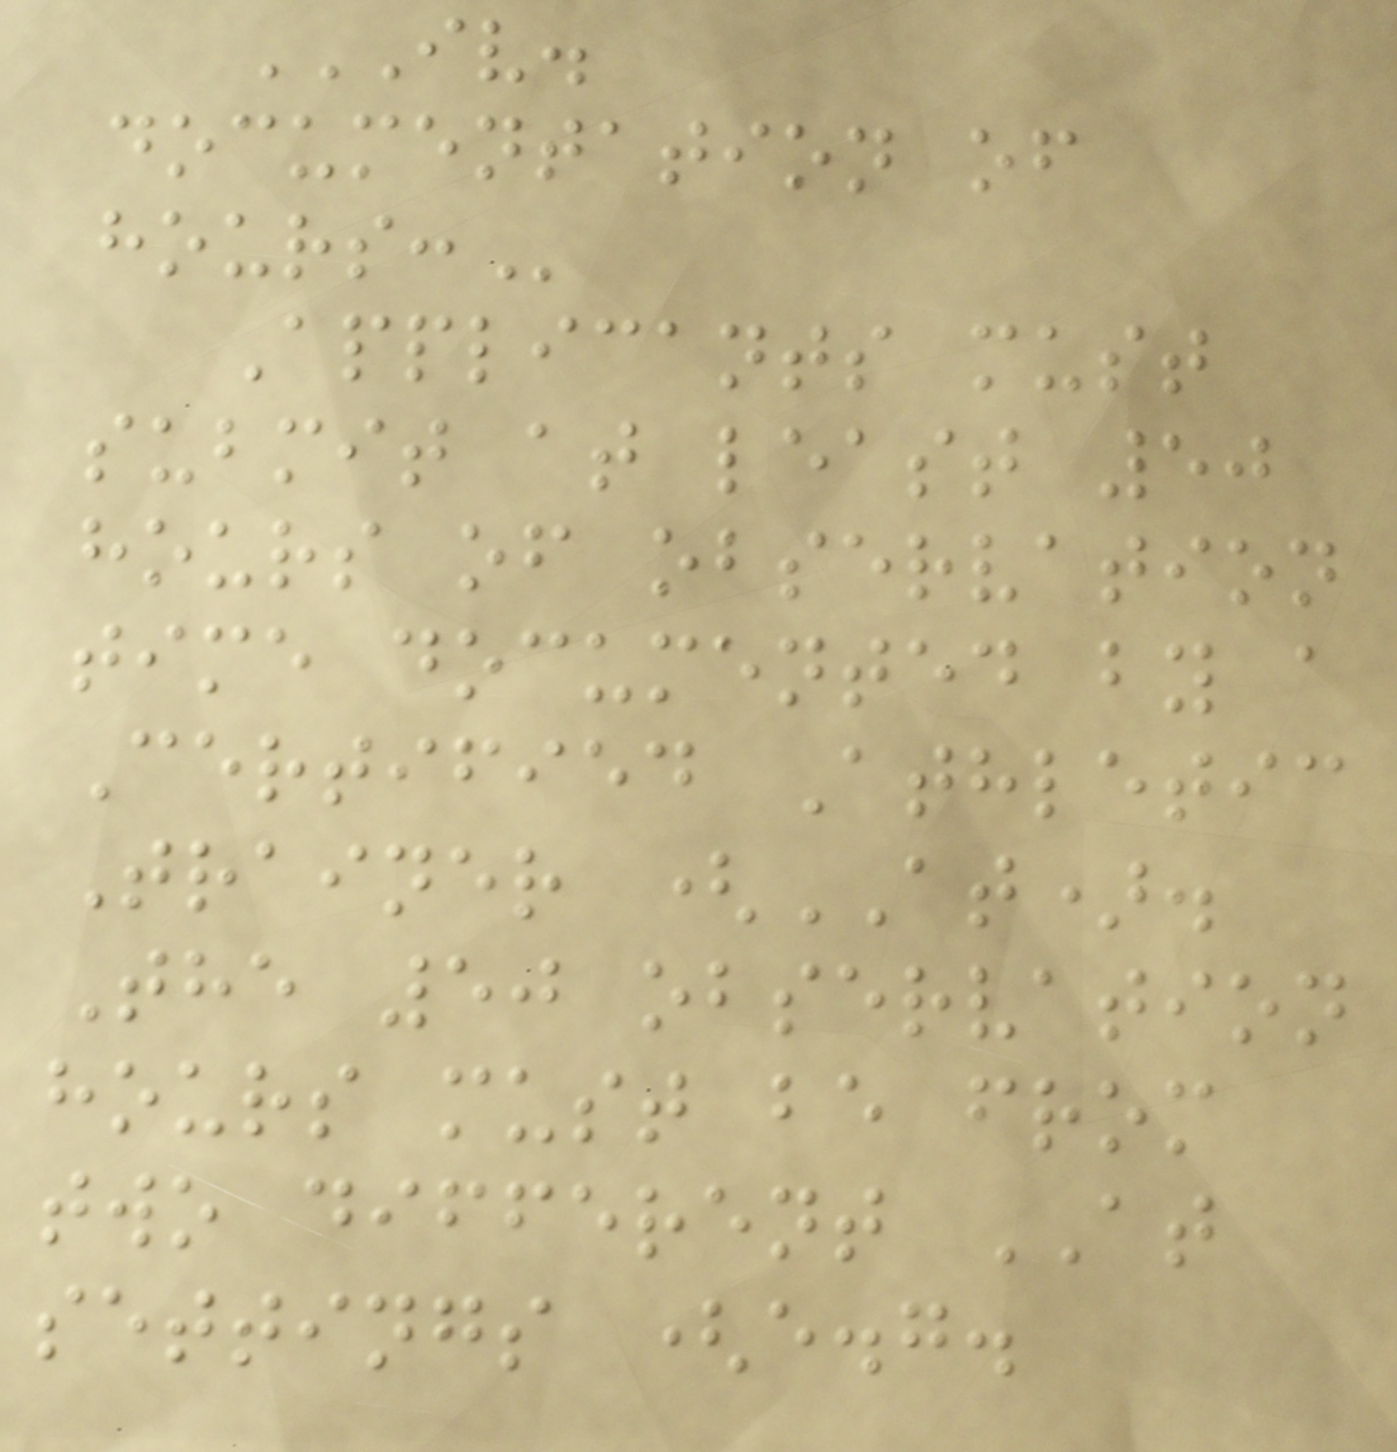IV.
DOCUMENTATION OF
HOURS:
Applicants must
submit at least 50
hours of observation
time documented by a
Certified Athletic
Trainer (AT).
The 50 observation
hours must be from
two different AT
settings (e.g.
